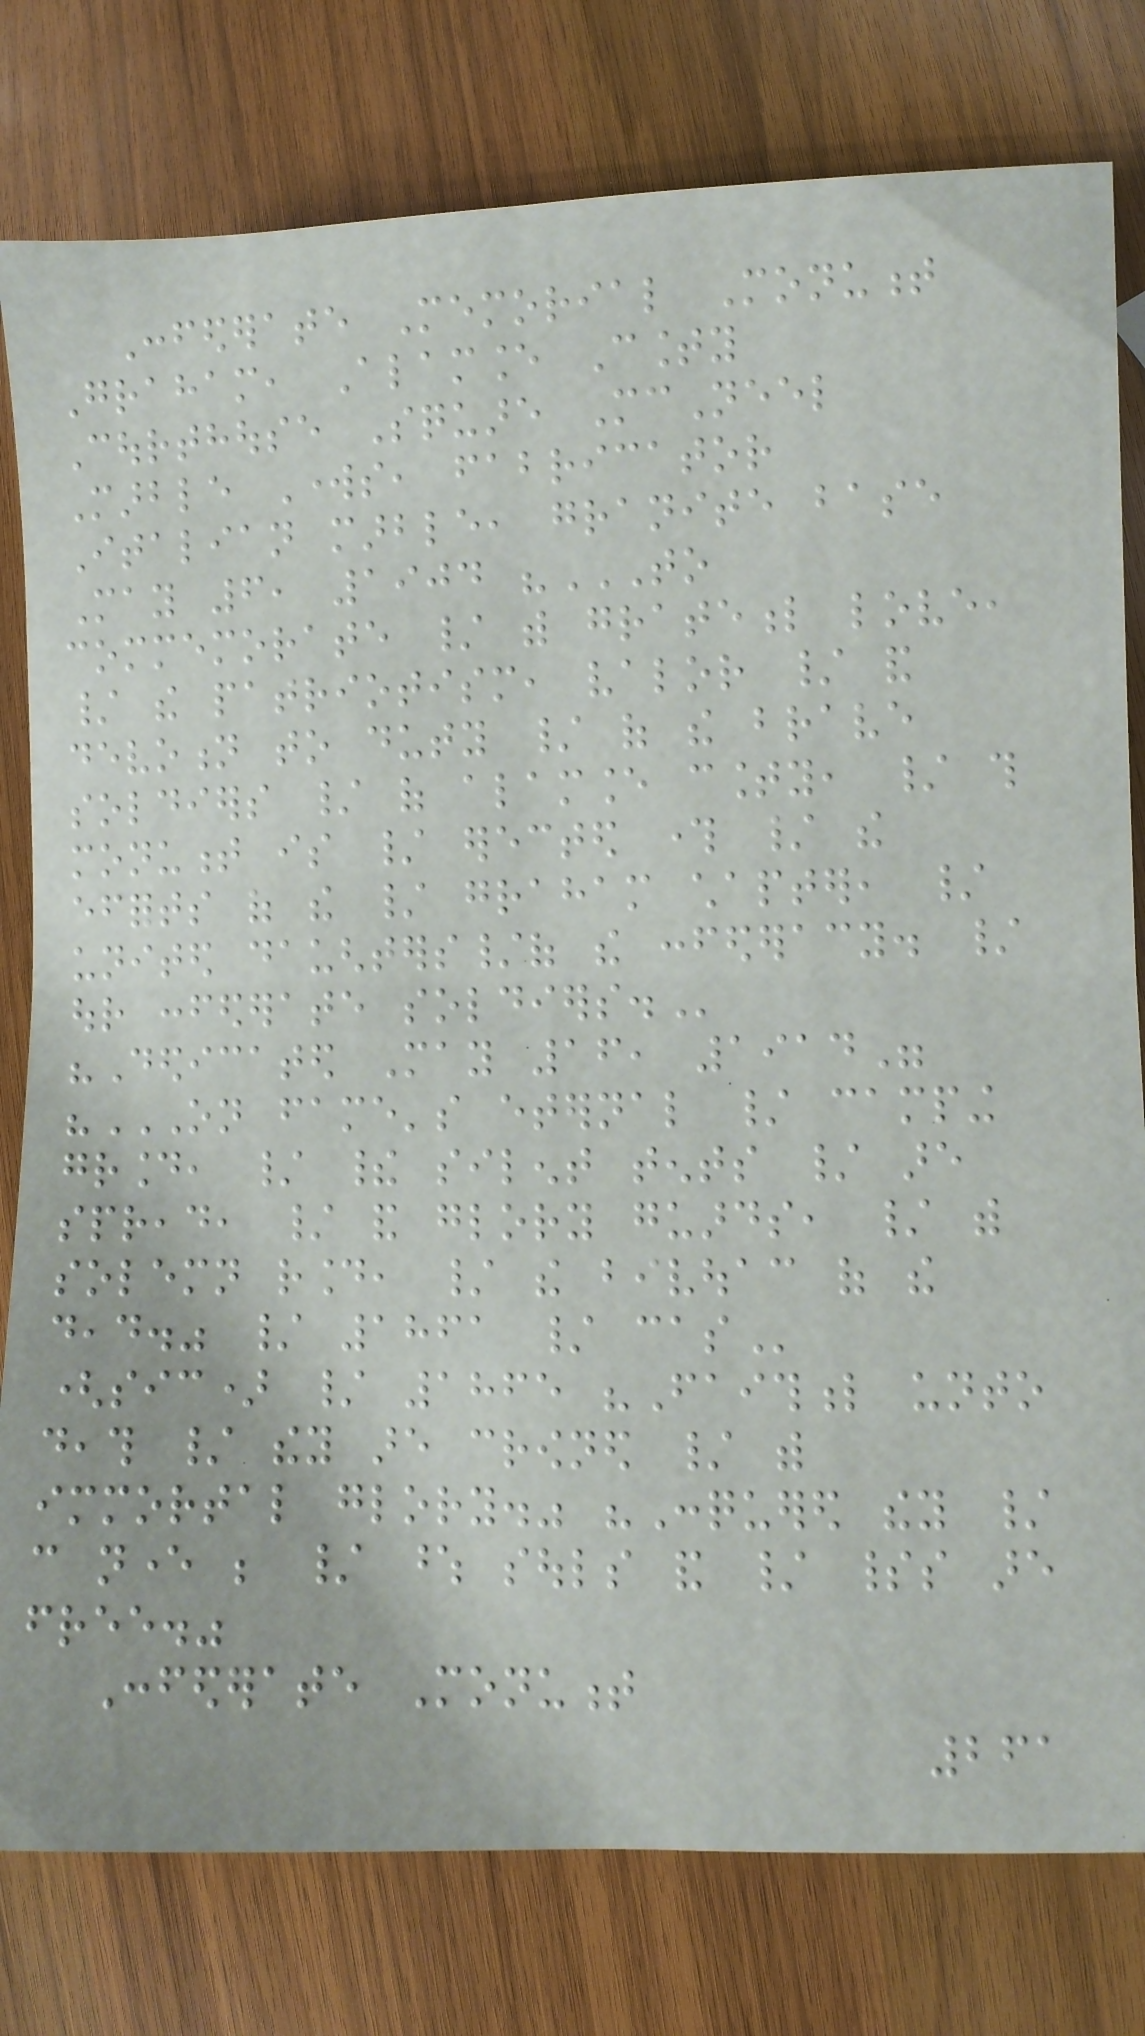Confederate Memorial Monument
Graham, Alamance County
Courthouse Square McNeel
Marble Works, fabricator
Italian marble, granite base
May 6, 1904 "TO
COMMEMORATE / WITH GRATEFUL LOVE,
/ THE PATRIOTISM, VALOR / AND
DEVOTION TO DUTY / OF THE BRAVE
SOLDIERS / OF ALAMANCE COUNTY, / THIS
MONUMENT IS / ERECTED THROUGH / THE
EFFORTS OF THE / GRAHAM CHAPTER, /
UNITED DAUGHTERS/OF THE CONFEDERACY. /
OUR CONFEDERATE SOLDIERS.
"Dedicated May 16, 1914"
"ON FAME'S ETERNAL / CAMPING
GROUND, / THEIR SILENT TENTS / ARE
SPREAD, / AND GLORY GUARDS, / WITH
SOLEMN ROUND, / THE BIVOUAC OF THE
DEAD." / 1861 / CAS
(sic) / 1865 "Faithful unto
death / they are crowned / with
immortal glory." "Conquered they /
can never be / whose souls and / spirits are
free."
Confederate Monument
261
